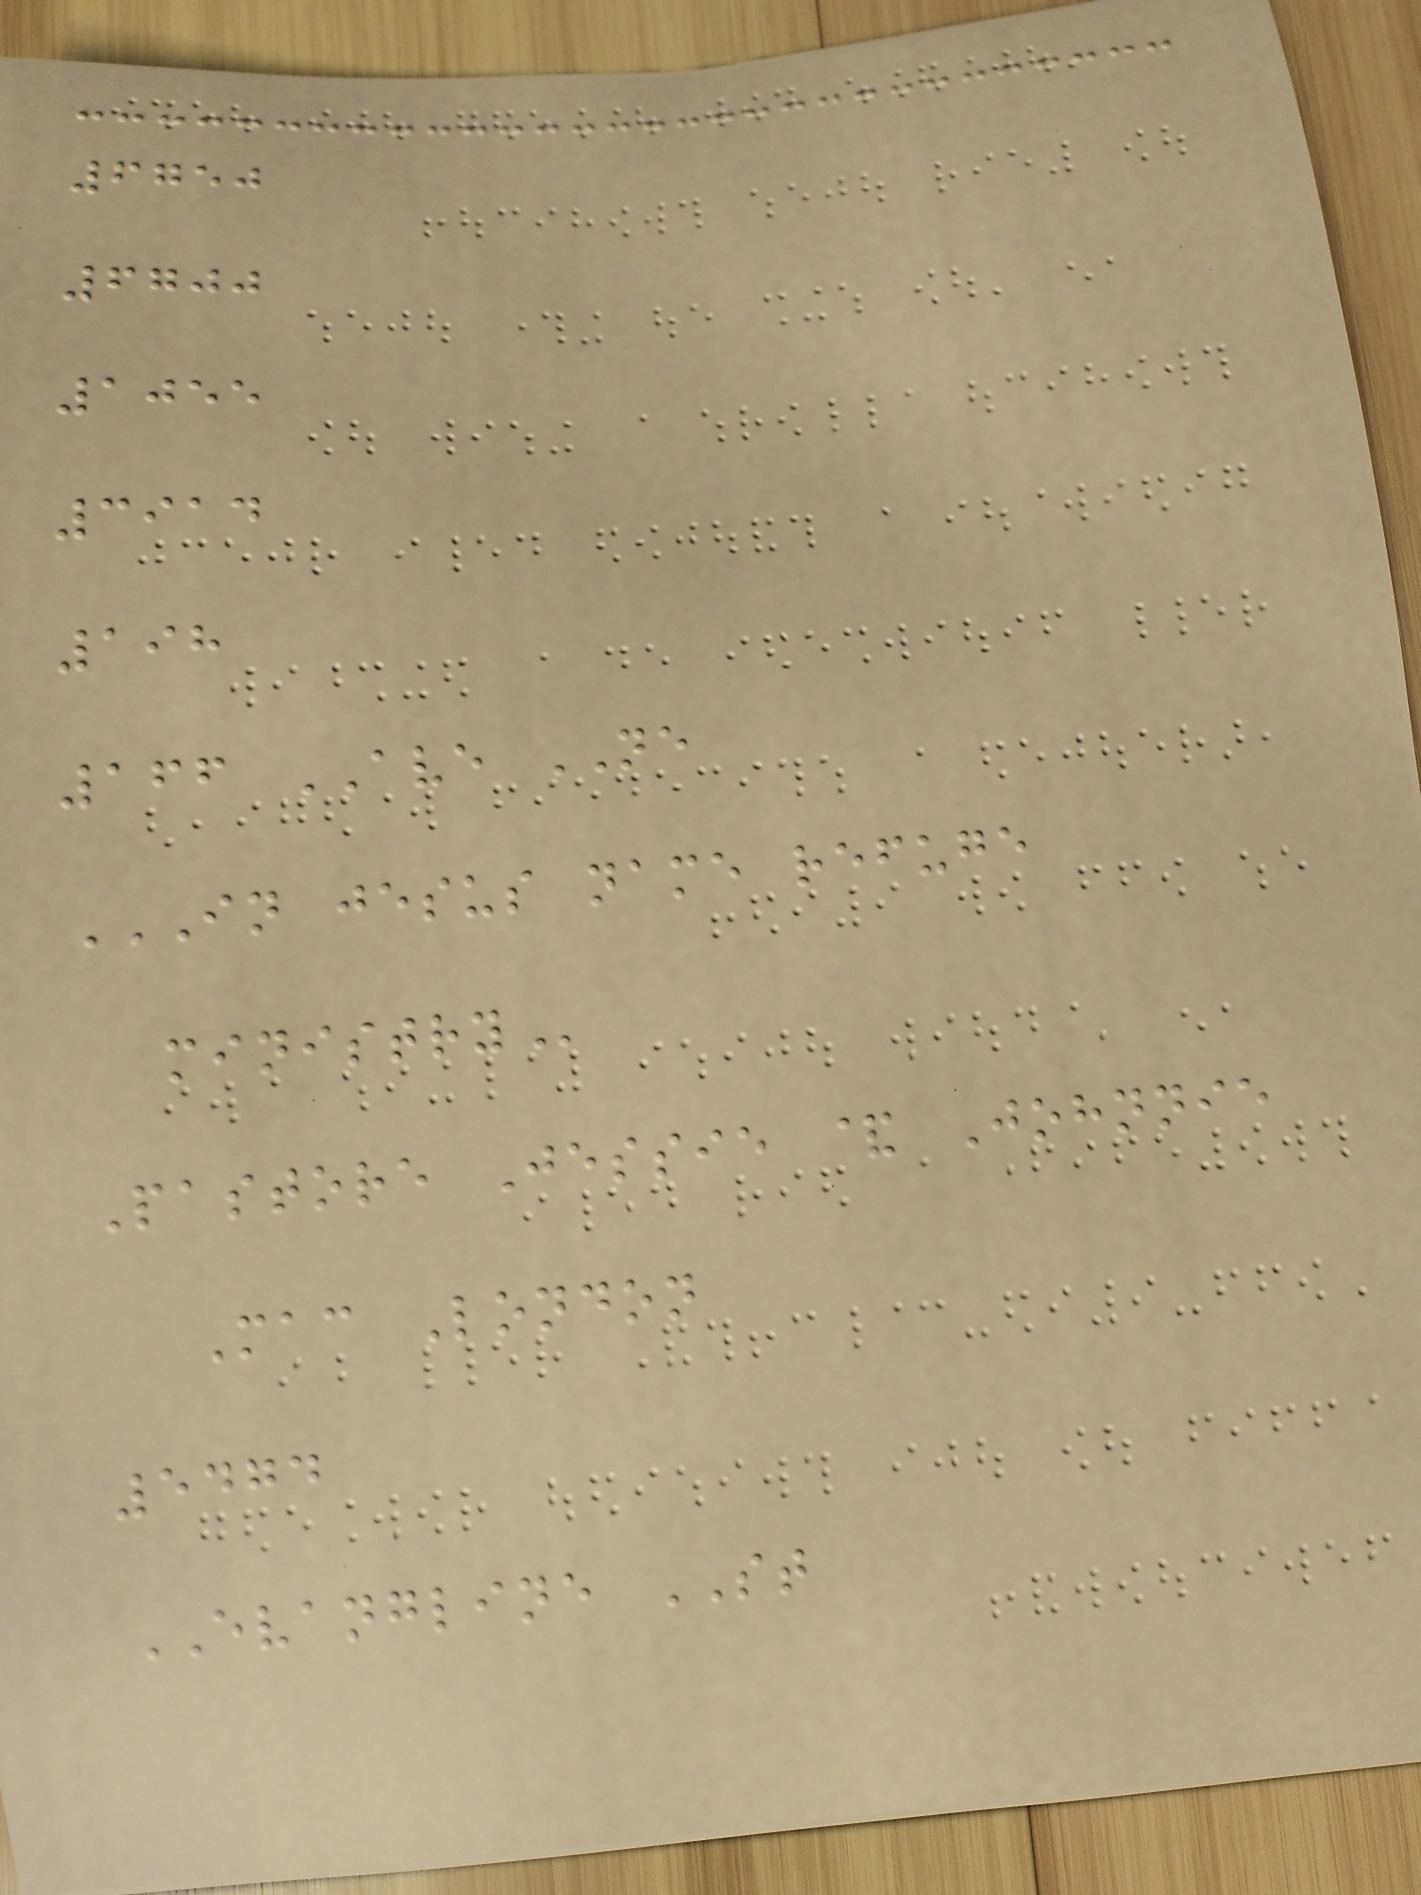6750
6700
1055
3914
198
166 AVE NE
IN JESUS NAME REFUGE
MINISTRY
Pastore Jessie & Johnnie
Mac London
5474
EVANGLINE ST
